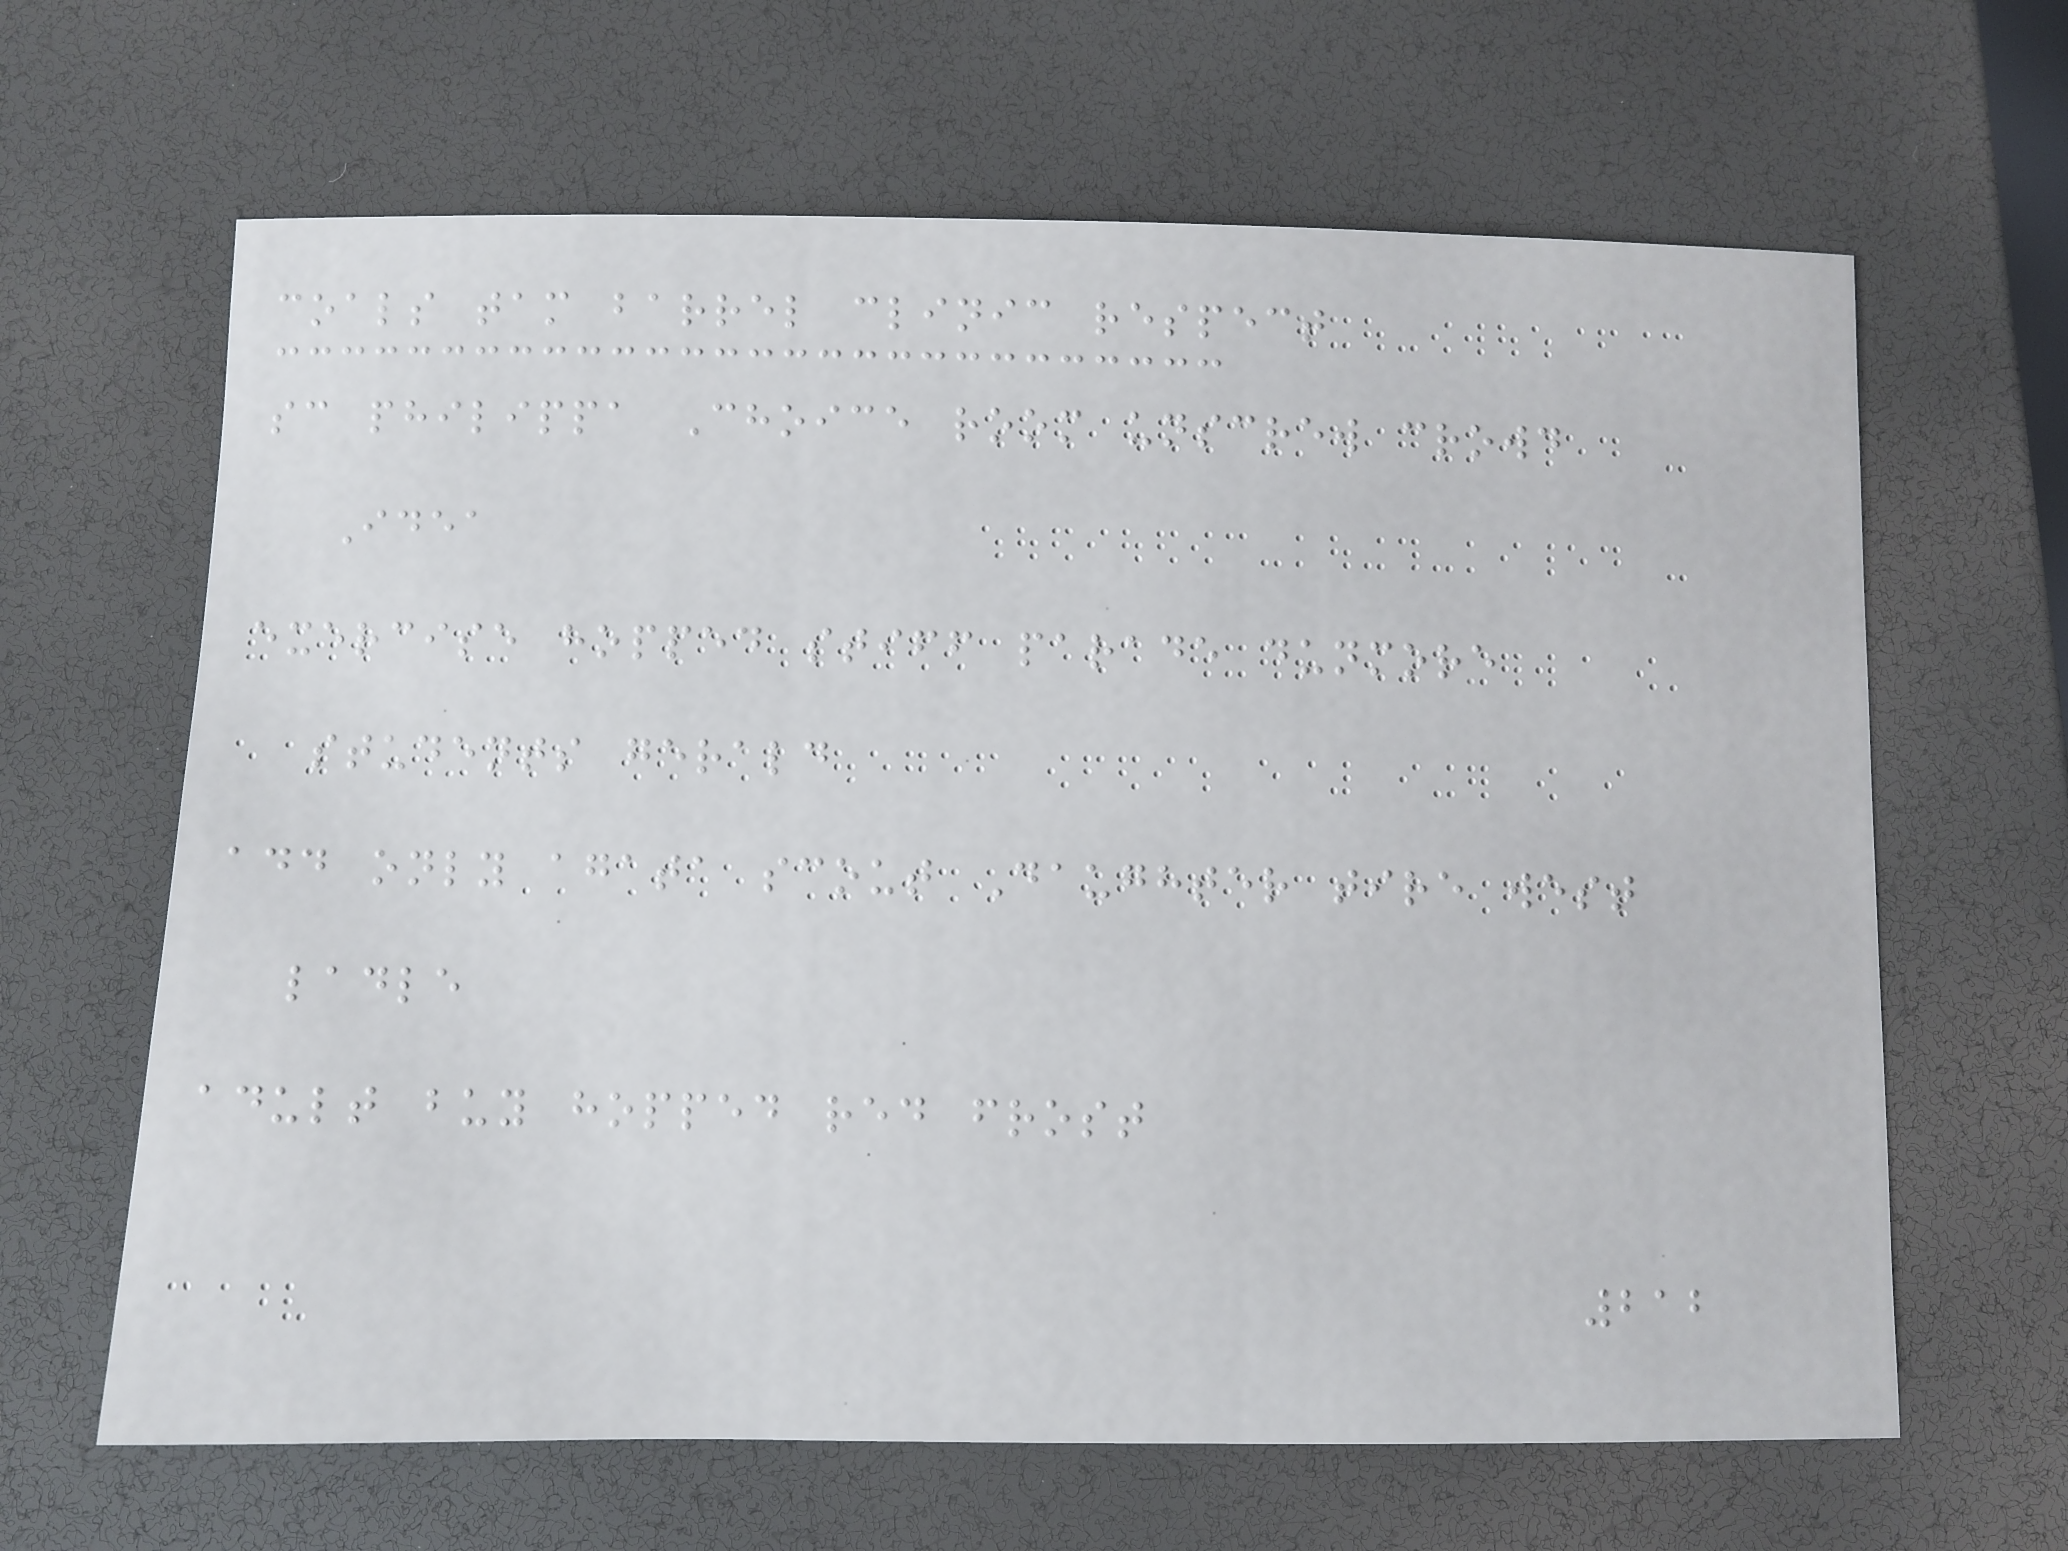coals tam barrel clinic respect
sc philippa Choice room unscrew crowd
Idea
exercise hopped stiff parade dunmore
students gerald
add only agata scout Daughter tire west
ladle
adult buy hopped red frost
212
